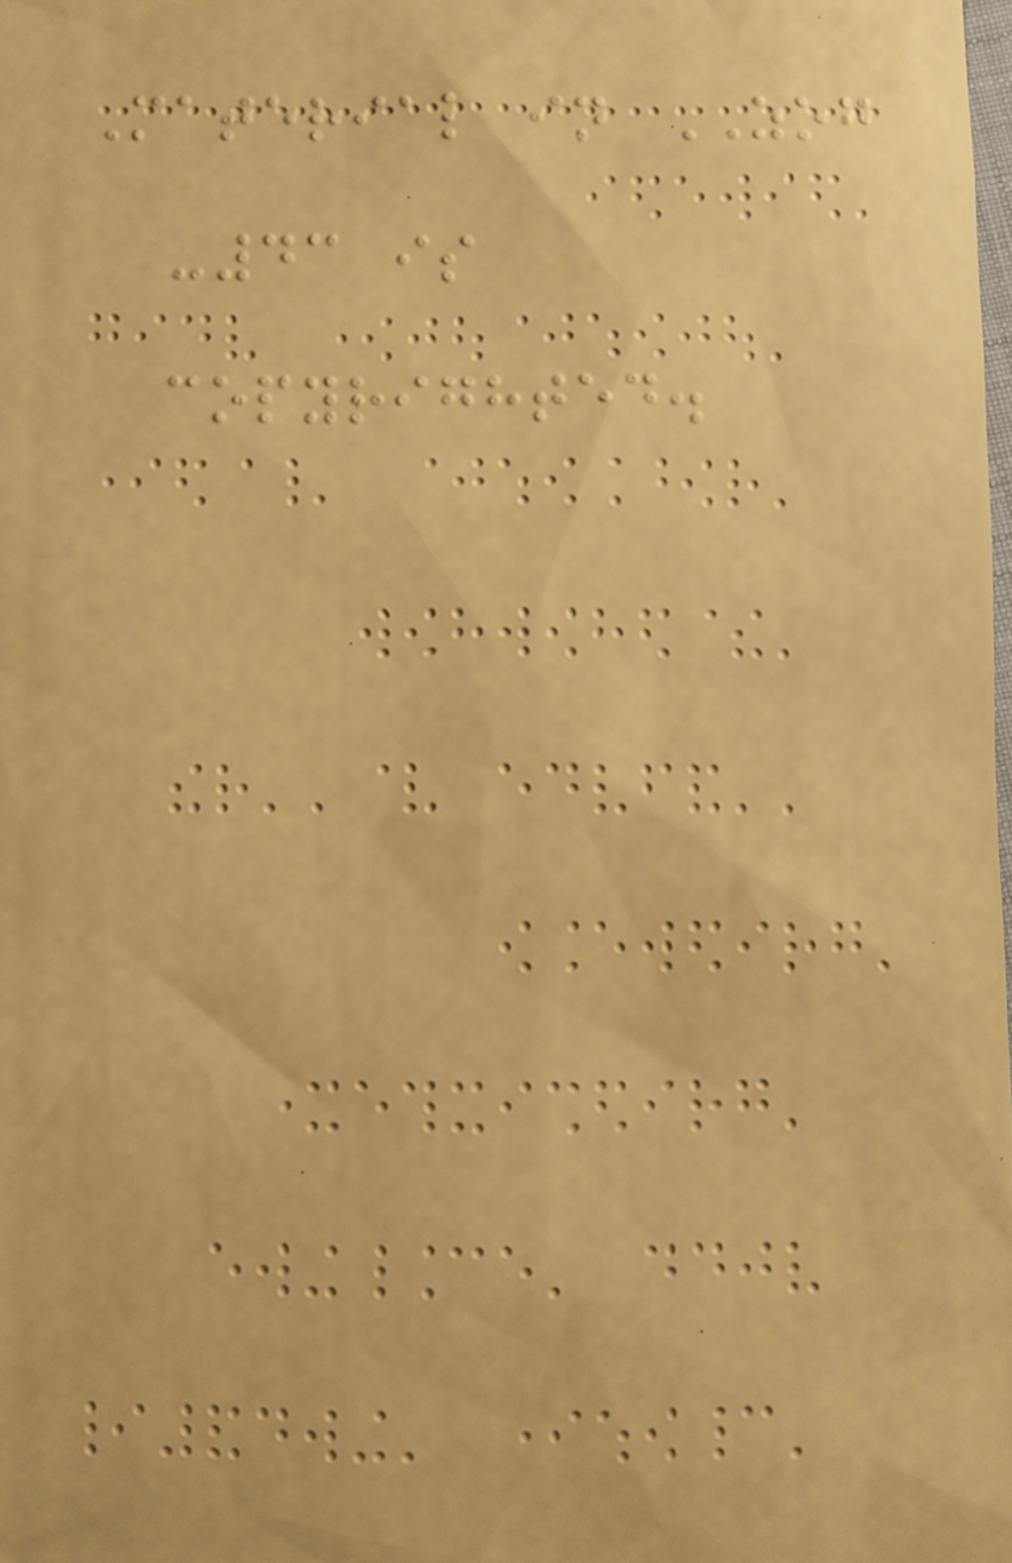Material in ZOG
-43 is
copyrighted.
